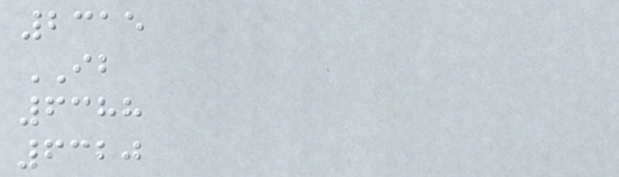2315
IB
6388
6320
